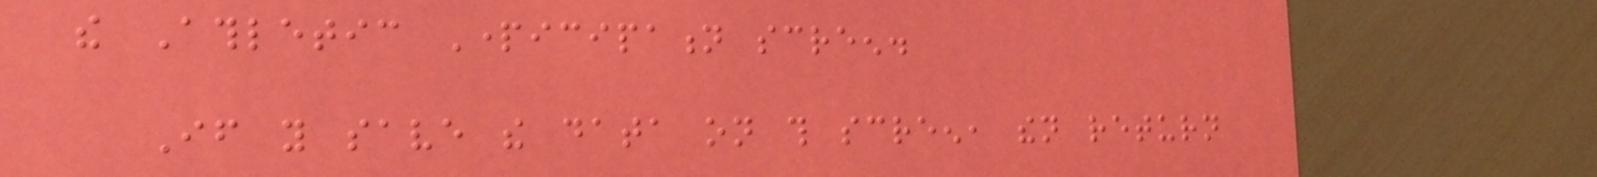the Athletic Participation screen.
If you save the data on this screen, then return
